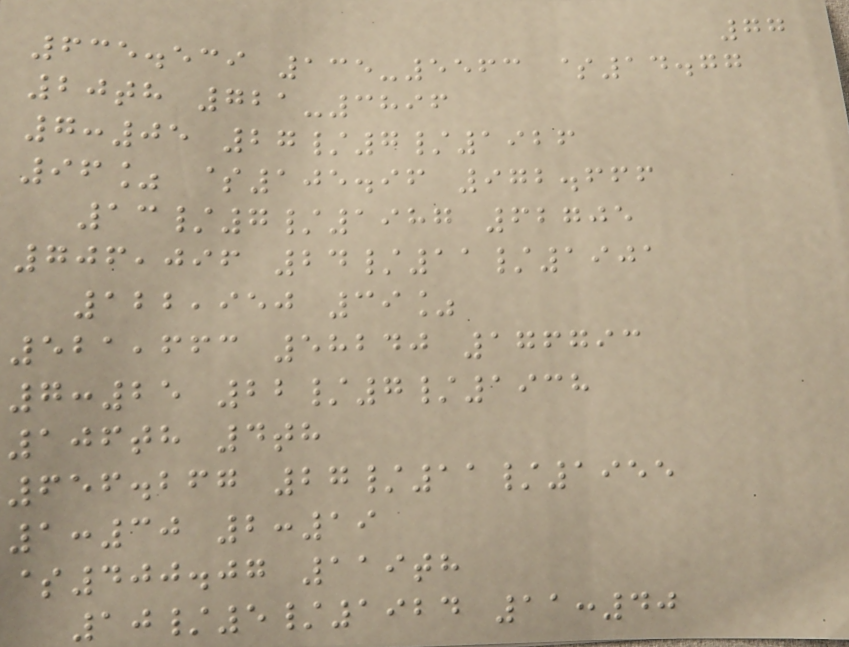77
635.539 135-5563 $14.77
20th 721-3896
7:05 27/7/1926
96% $105.96 972.666
13/7/1987 62705
706,096 24/11/1901
122,950 39%
521,663 58240 176793
7:25 22/7/1938
106th 4th
656.267 27/11/1955
1:30 2:19
$400.07 119th
10/5/1924 11:40
